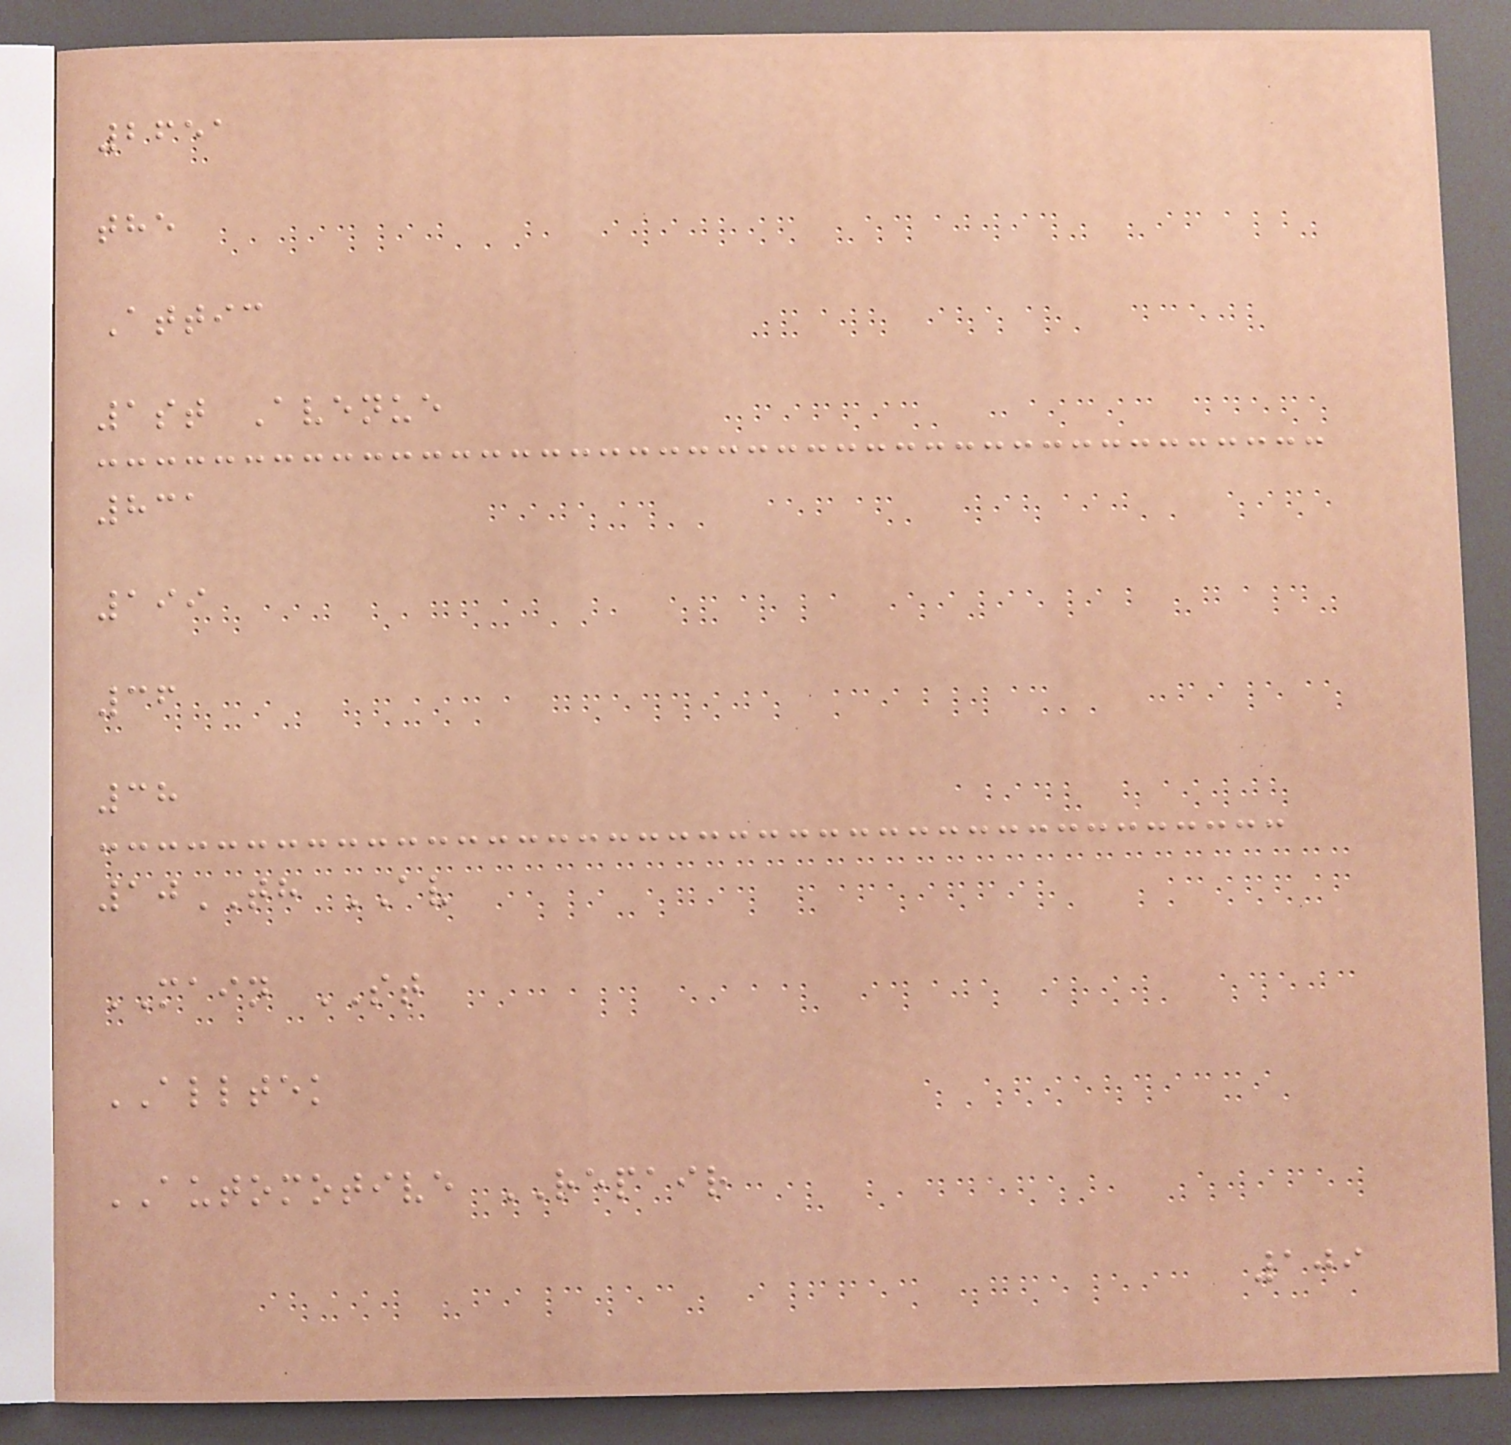2651
the
Attic
1st Avenue
831
199
36
38
10TH AV
MAIN ST
ALLTEK
AUTOMOTIVE REPAIR
109
